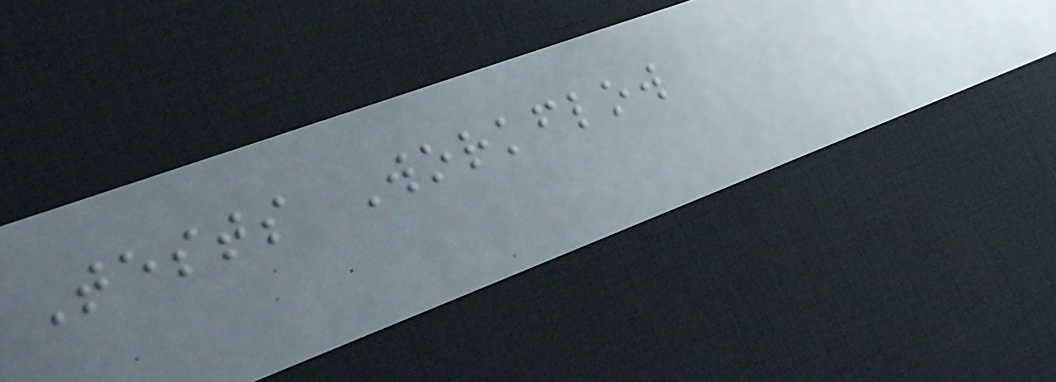Tests Workflow
